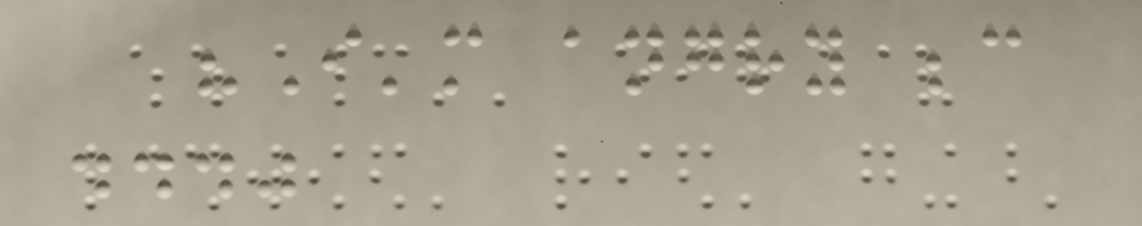"I'm angry because
..."
